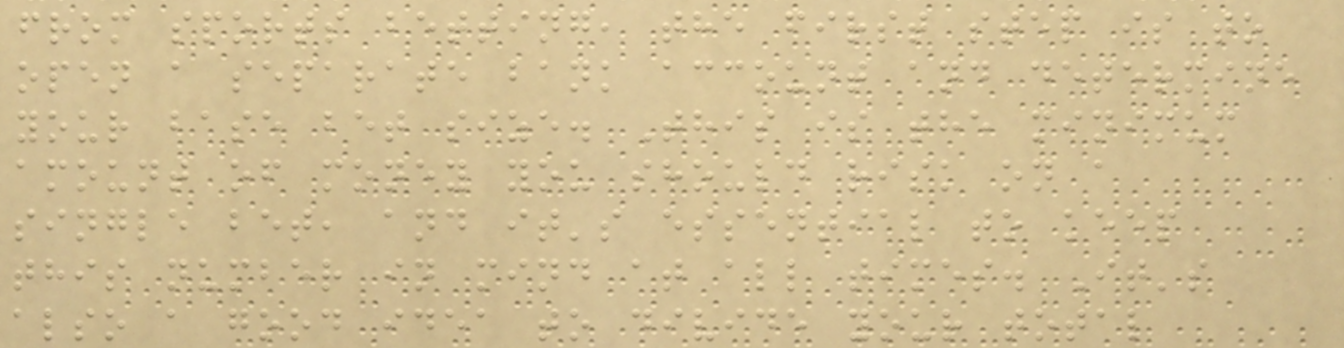from sports betting, the first step is to
open a separate bank account and determine
your base bet size. This is the minimum
amount of money you should risk on a
single bet, and it's essential to keep
this number in mind at all times. It's
also a good idea to divide your total
